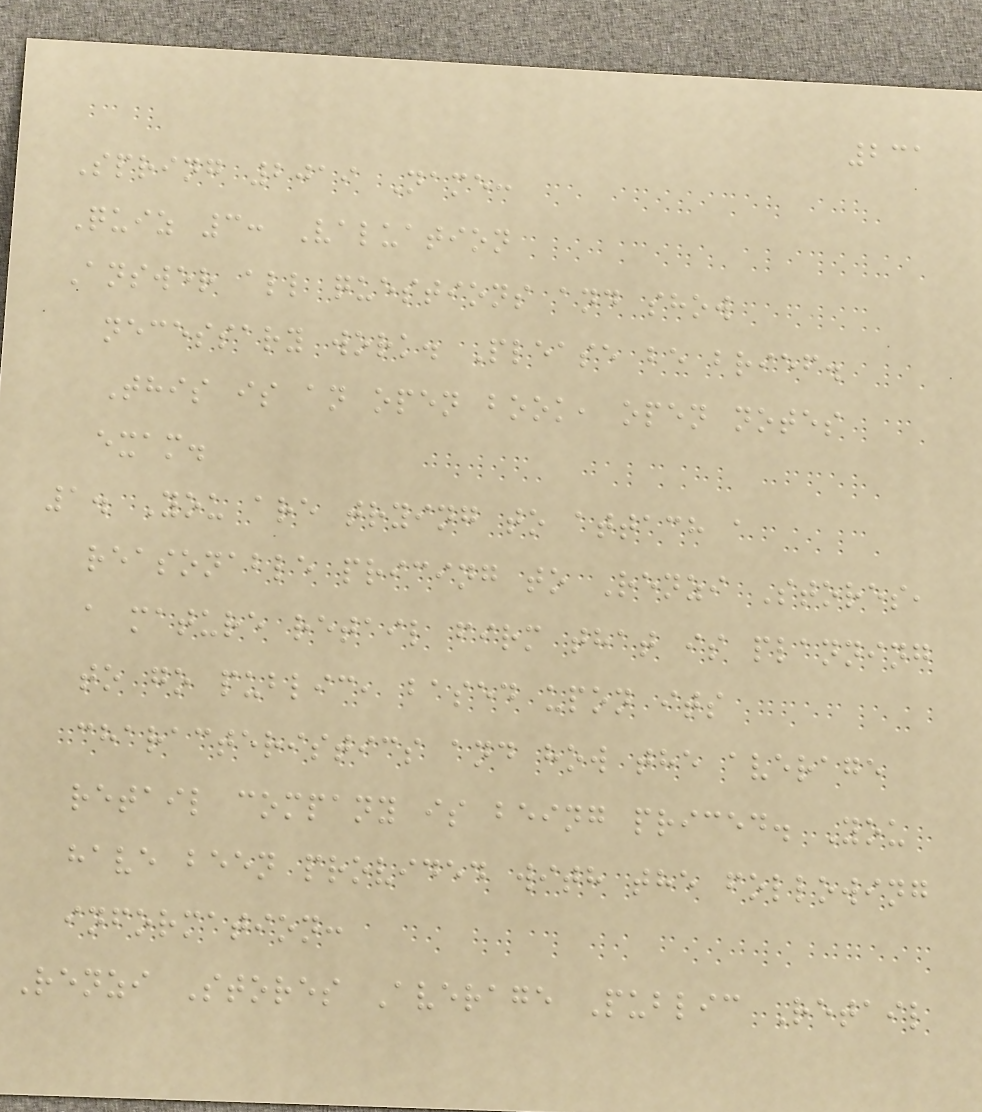231
Spring 2019 Name:
Quiz 3: Valuation
Answer all questions and show
necessary work. Please be brief.
This is an open book, open notes
exam.
1. You are trying to attach a
reasonable pricing to Renzi Stores,
a mature retail firm that is planning
to go public, based upon its
characteristics and how the average
retail company is being priced. You
have been provided with the following
information:
Renzi Stores Average Public Retail
